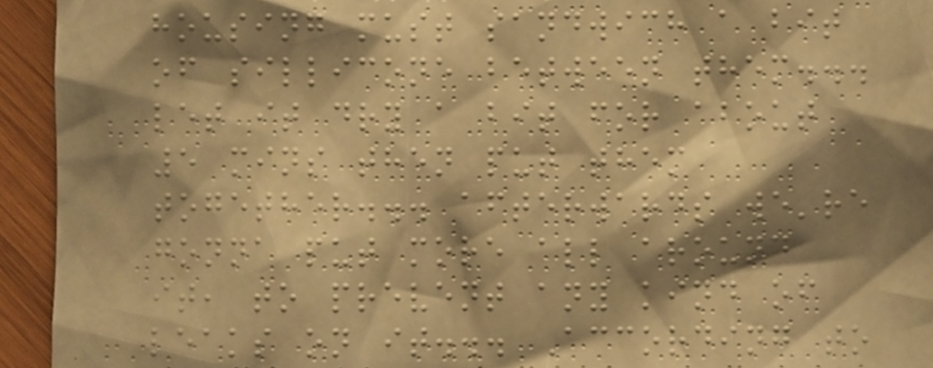housing must sandwich a bit
of sillicone between them...
let it dry a bit for about
5 mins then put them
together... afterwards we're
gonna put more all around
it, to prevent any kind of
leaks on it... According to
